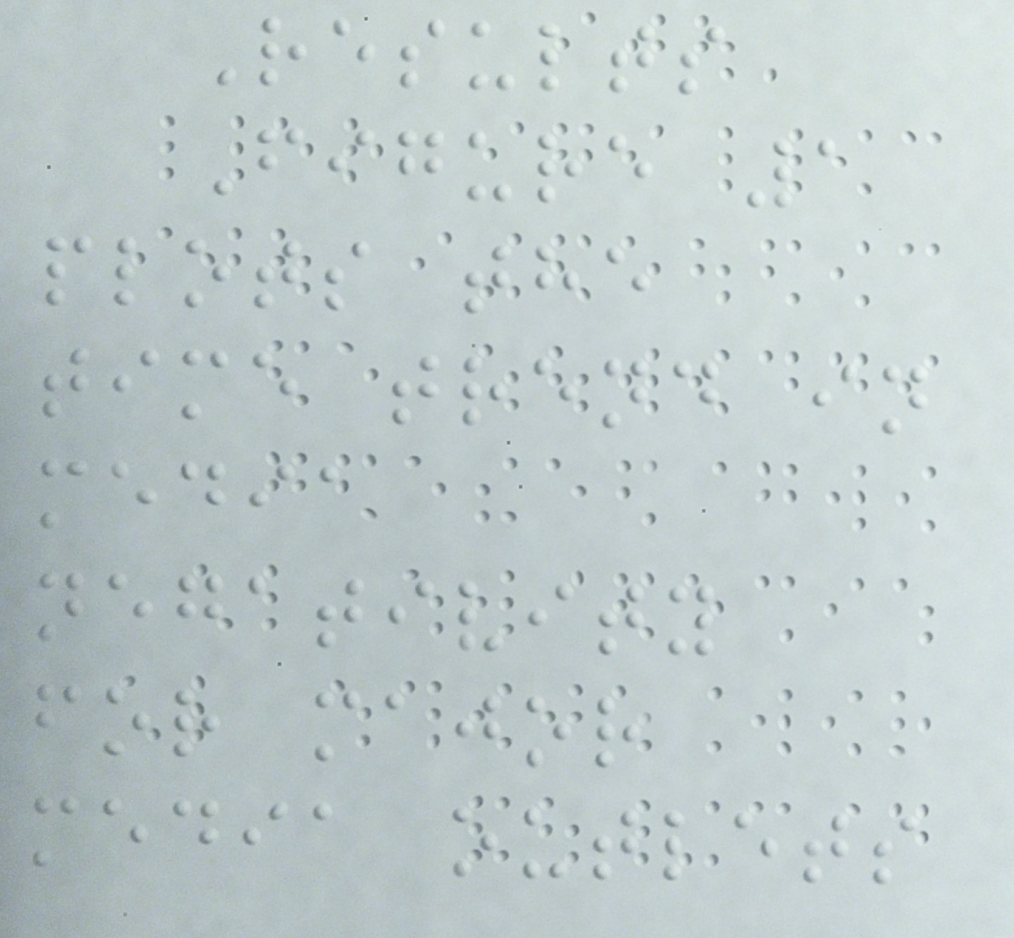Results
Figure 1
plots the
time trend in
media
negativity
for major
media outlets
